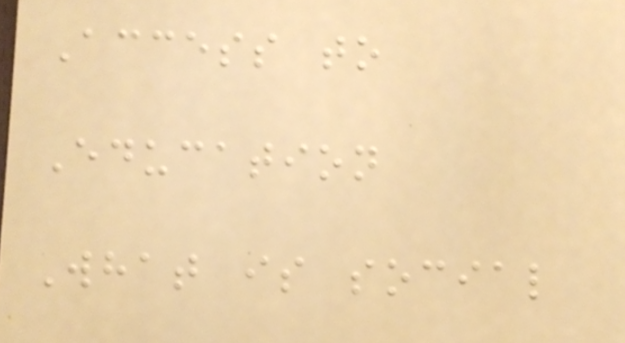Access to
Education
What is social
